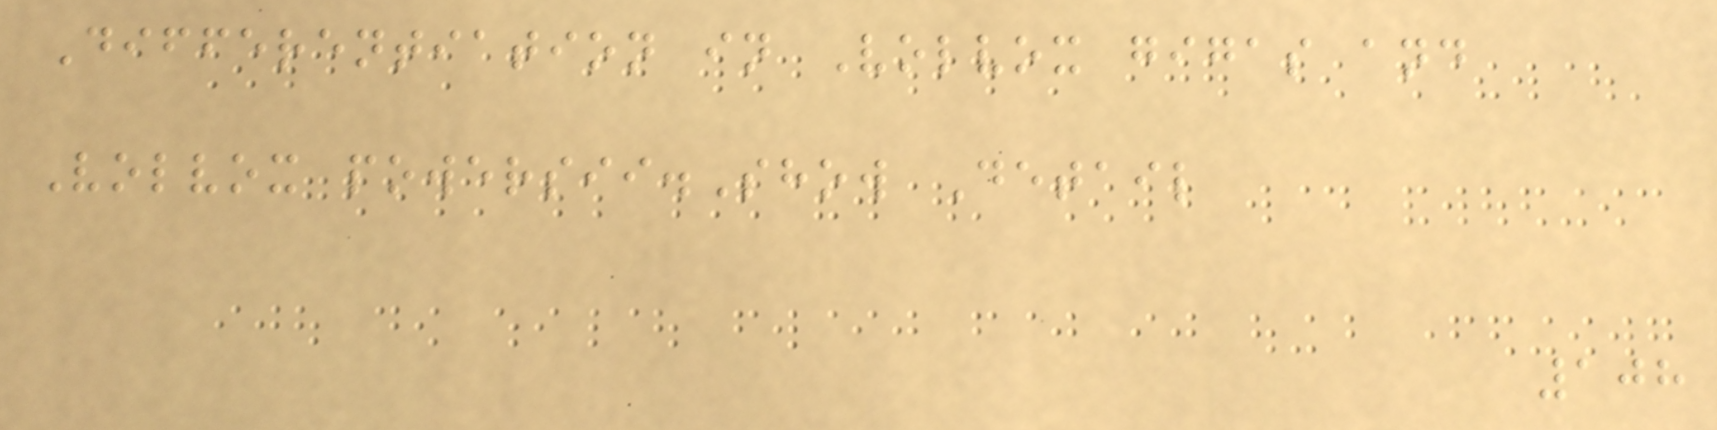Differentiation in Volvox gigas and
Volvox powersii.Show Detail
108
